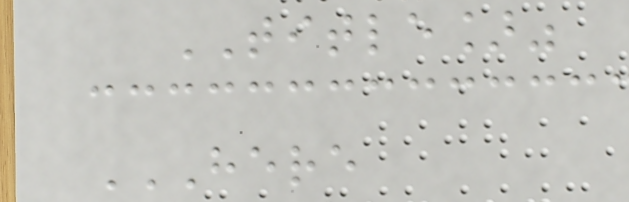TITLE]"
HERE
